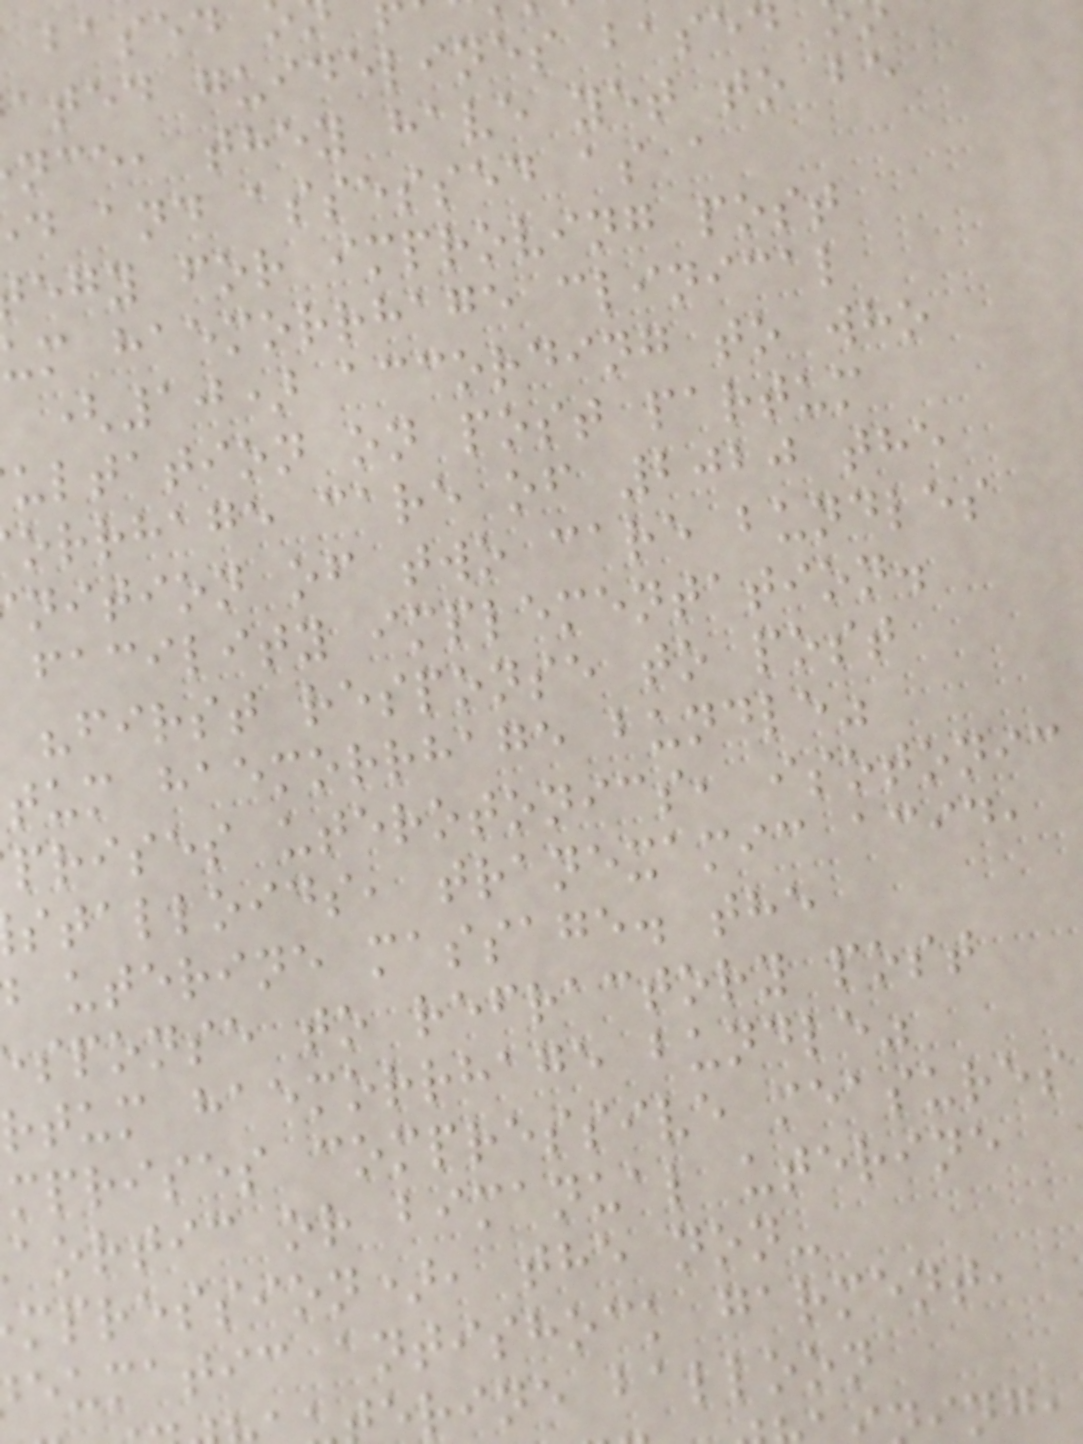ated guidelines based
nce, they have yet to be
d and assessed as a
egy for improving post
um haemorrhage clinical
(10) according to who
ultation on post partum
orrhage care of 2020 the
nition of two care bundles
facility implementation.
"first response to post
tum haemorrhage bundle"
prises uterotonics, isotonic
stalloids, tranexamic acid,
uterine massage. the
sponse to refractory post
rtum haemorrhage bundle"
mprises compressive measures
aortic or bimanual uterine
mpression), the non-
eumatic antishock garment,
erine balloon
